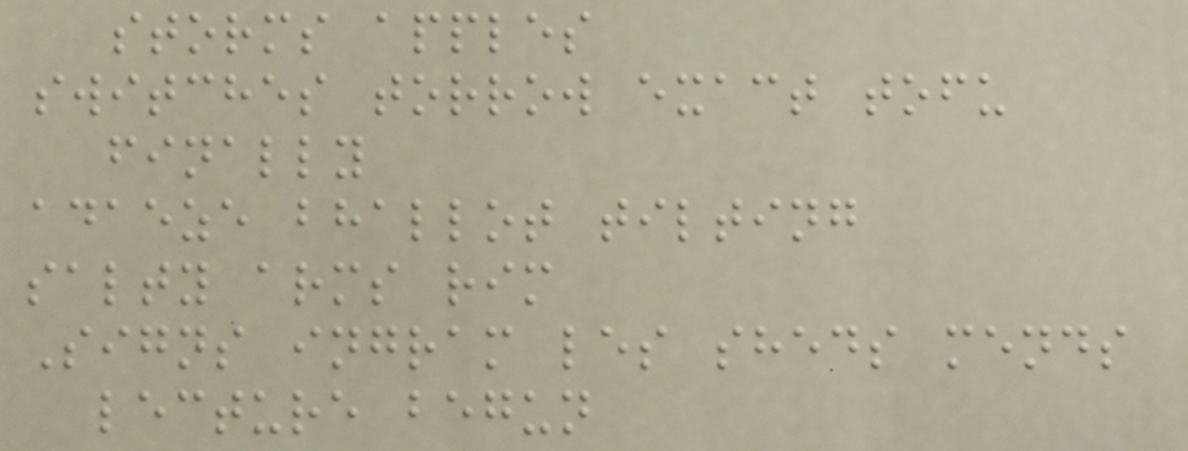storms apples
switches torrow exact tofu
finally
adaeze bhallot tilting
salty arms rim
Signs ingram les sheds mends
lecture begun
